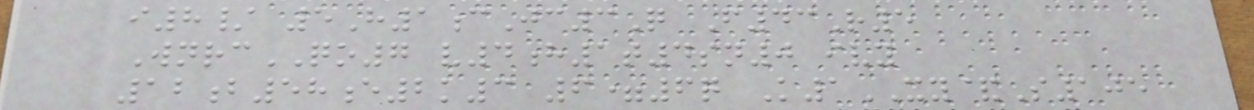i8/ 5H1cJc3Q F43R5
WnrcQO7 v4h1t4sn0 ivy
12b58e2k3 6=6q K1XY&S105
